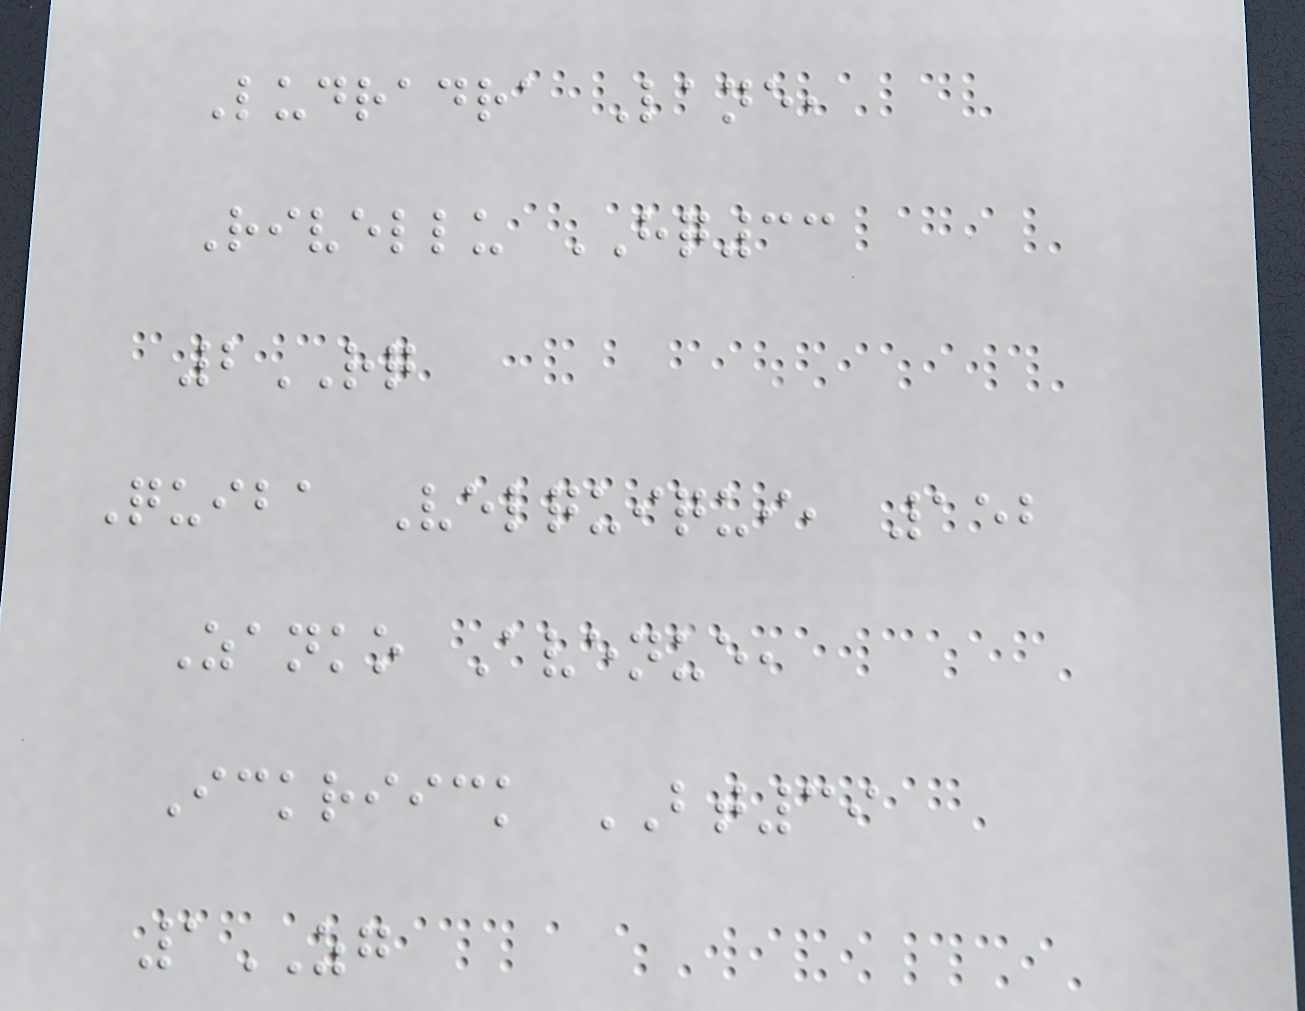Ludradra Lane,
Rivellu HQ33
2RQ
Quiba Velquiqui, 152
Zanko Avenue,
Ickriick BT39
1ZG
